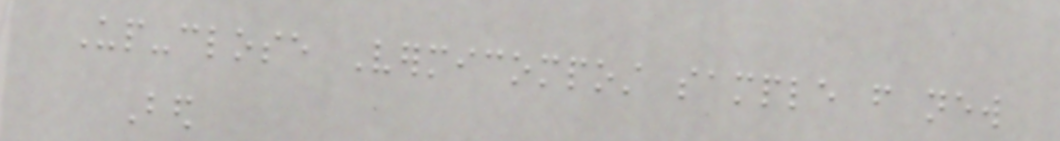Up-close Vermicompost sample from new
Bed
